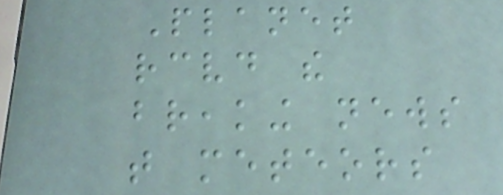Planet
received the
breaking news
that meteors
